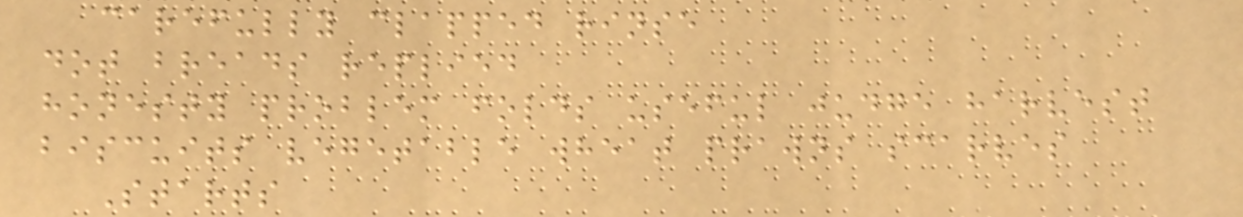carefully clapped rinse
dot breads replied
honesty problem folds useful judge harvest
biscuits vegetable wheat prawns scarves
Starts
